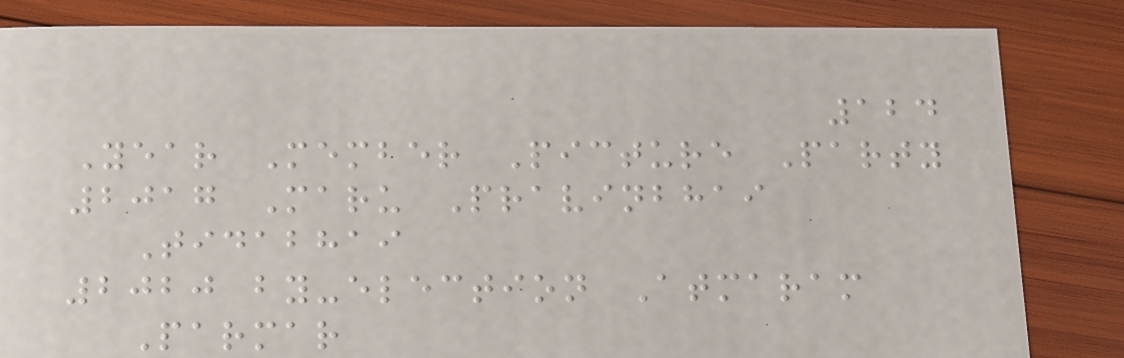124
Year Member Picture Party
2017 Maru Pravinbhai
Tidabhai
2020 by-election Atmaram
Parmar
